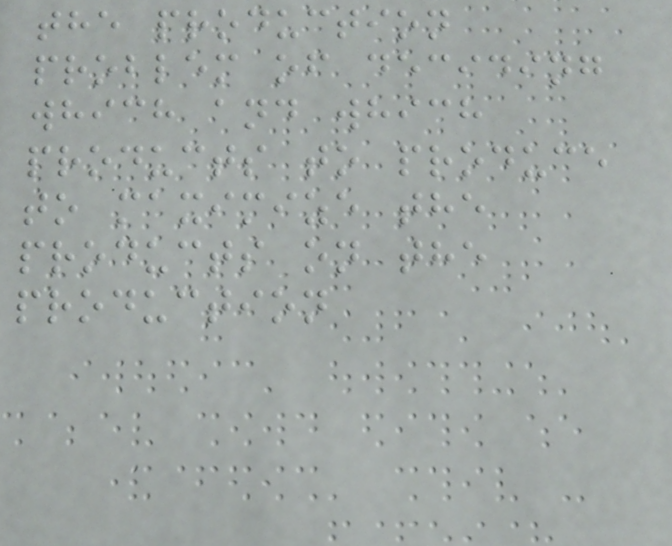the production
problem of deciding
which and which
products to produce
to maximize the
products on the
production
